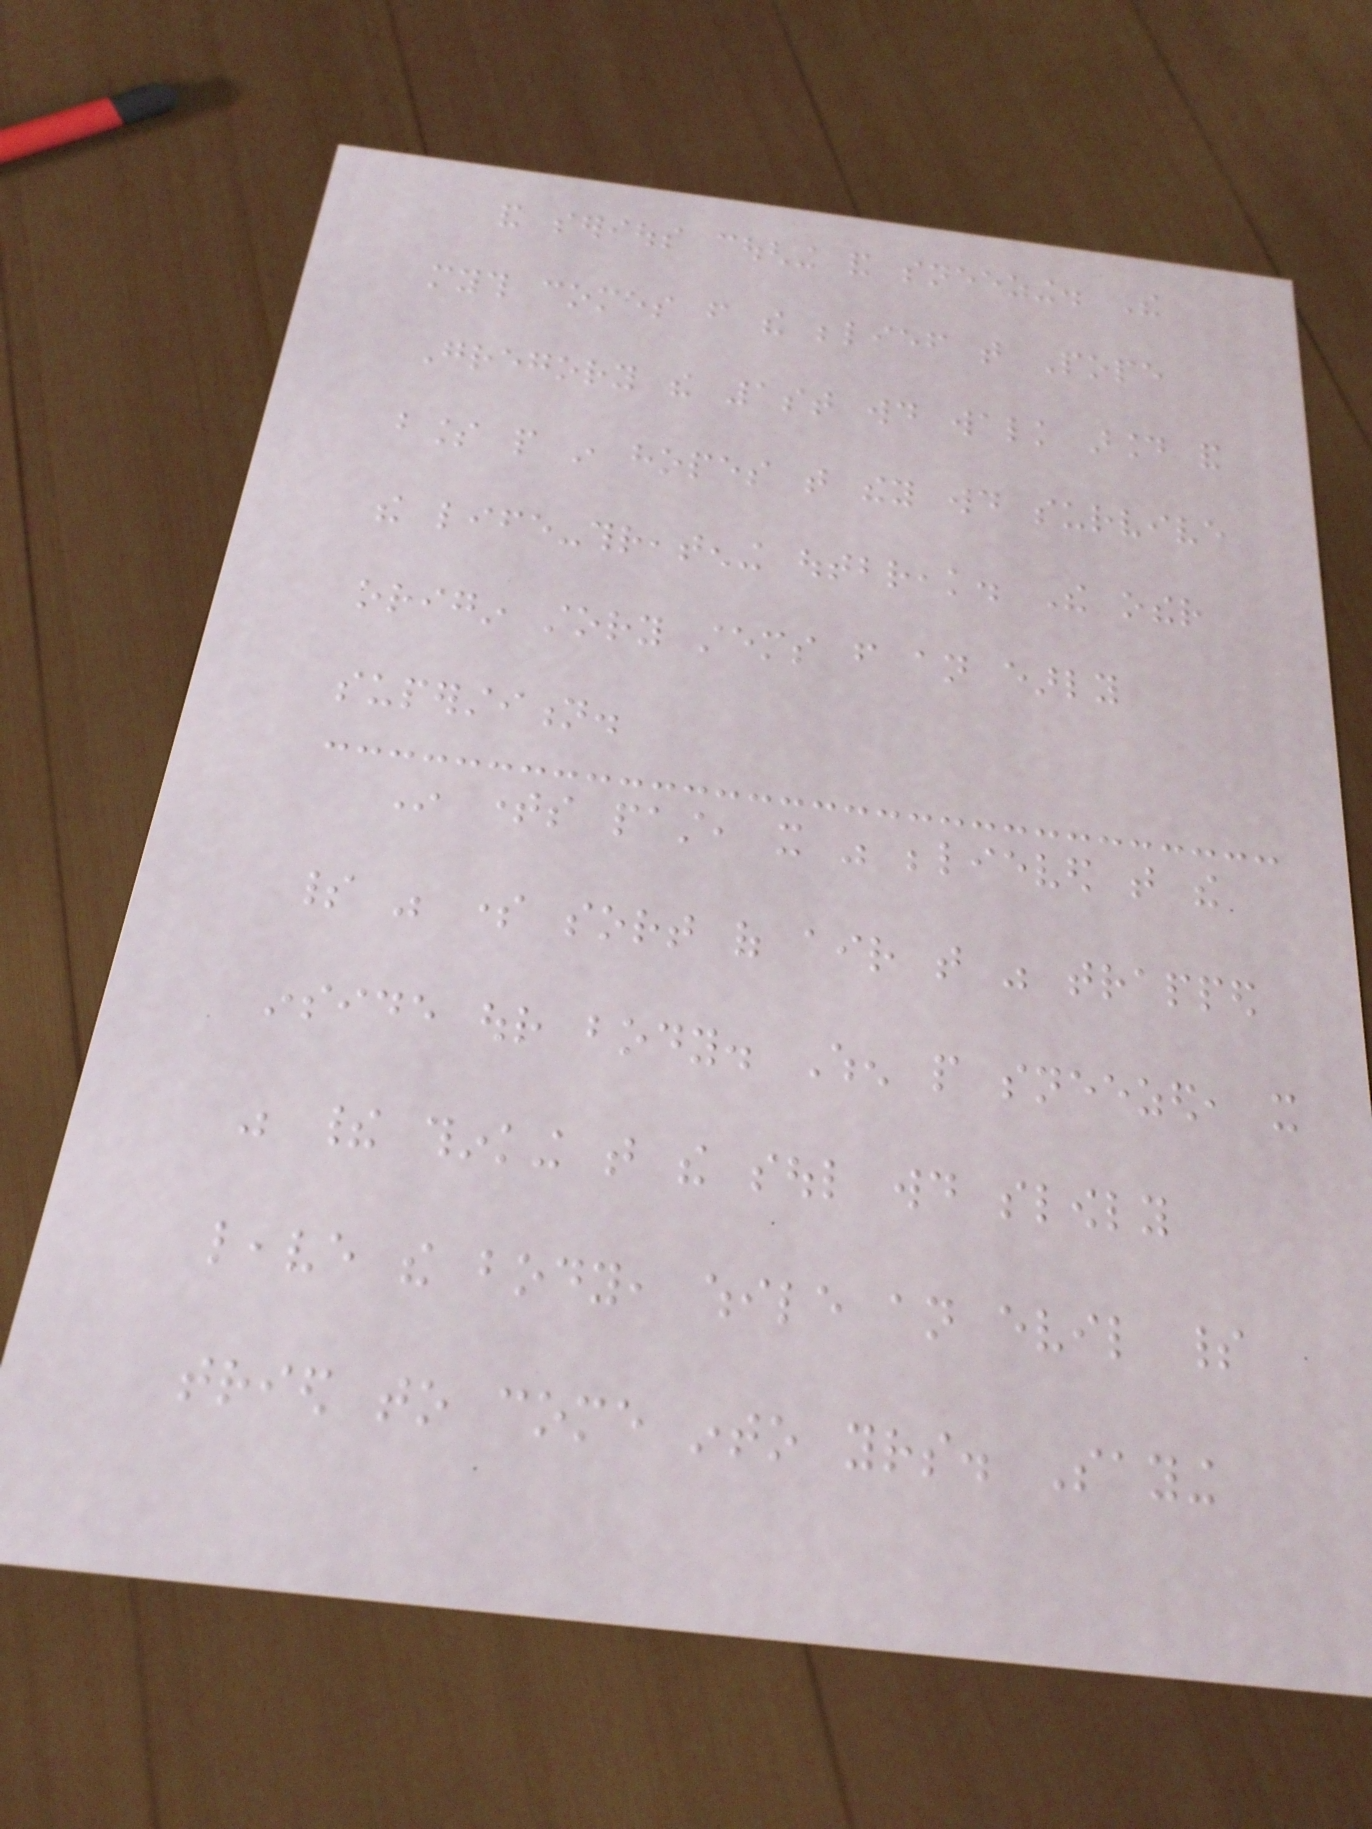and serious coughing and sneezing. The
myth comes from the belief that Pope
Gregory the 1st would walk around and
bless people in hopes that they would survive
the life-threatening outbreak. The other
origin story stems from an early
superstition.
In times past, it was believed that the
spirit was some sort of air that was trapped
inside our body. When people sneezed, it
was their thinking that the soul would slowly
leave the body, while an evil spirit
tried to come into yours. Saying
